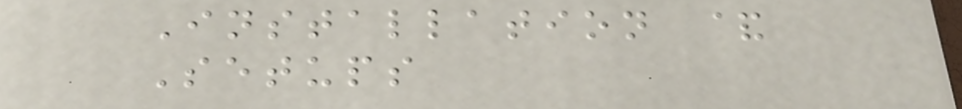Installation &
Setups
